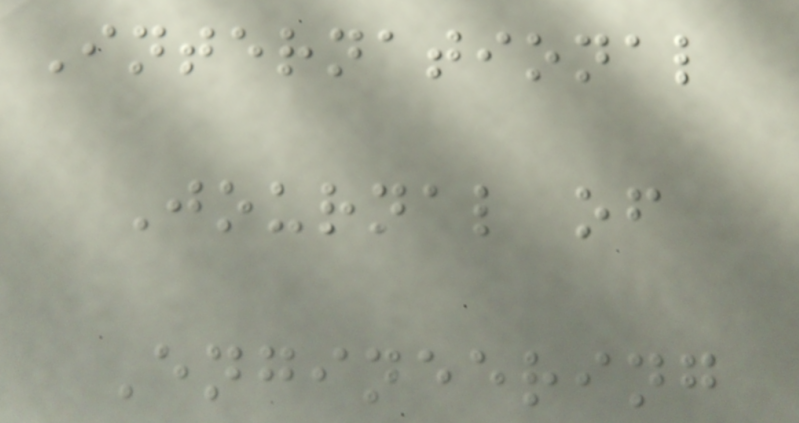International
Journal of
Engineering
